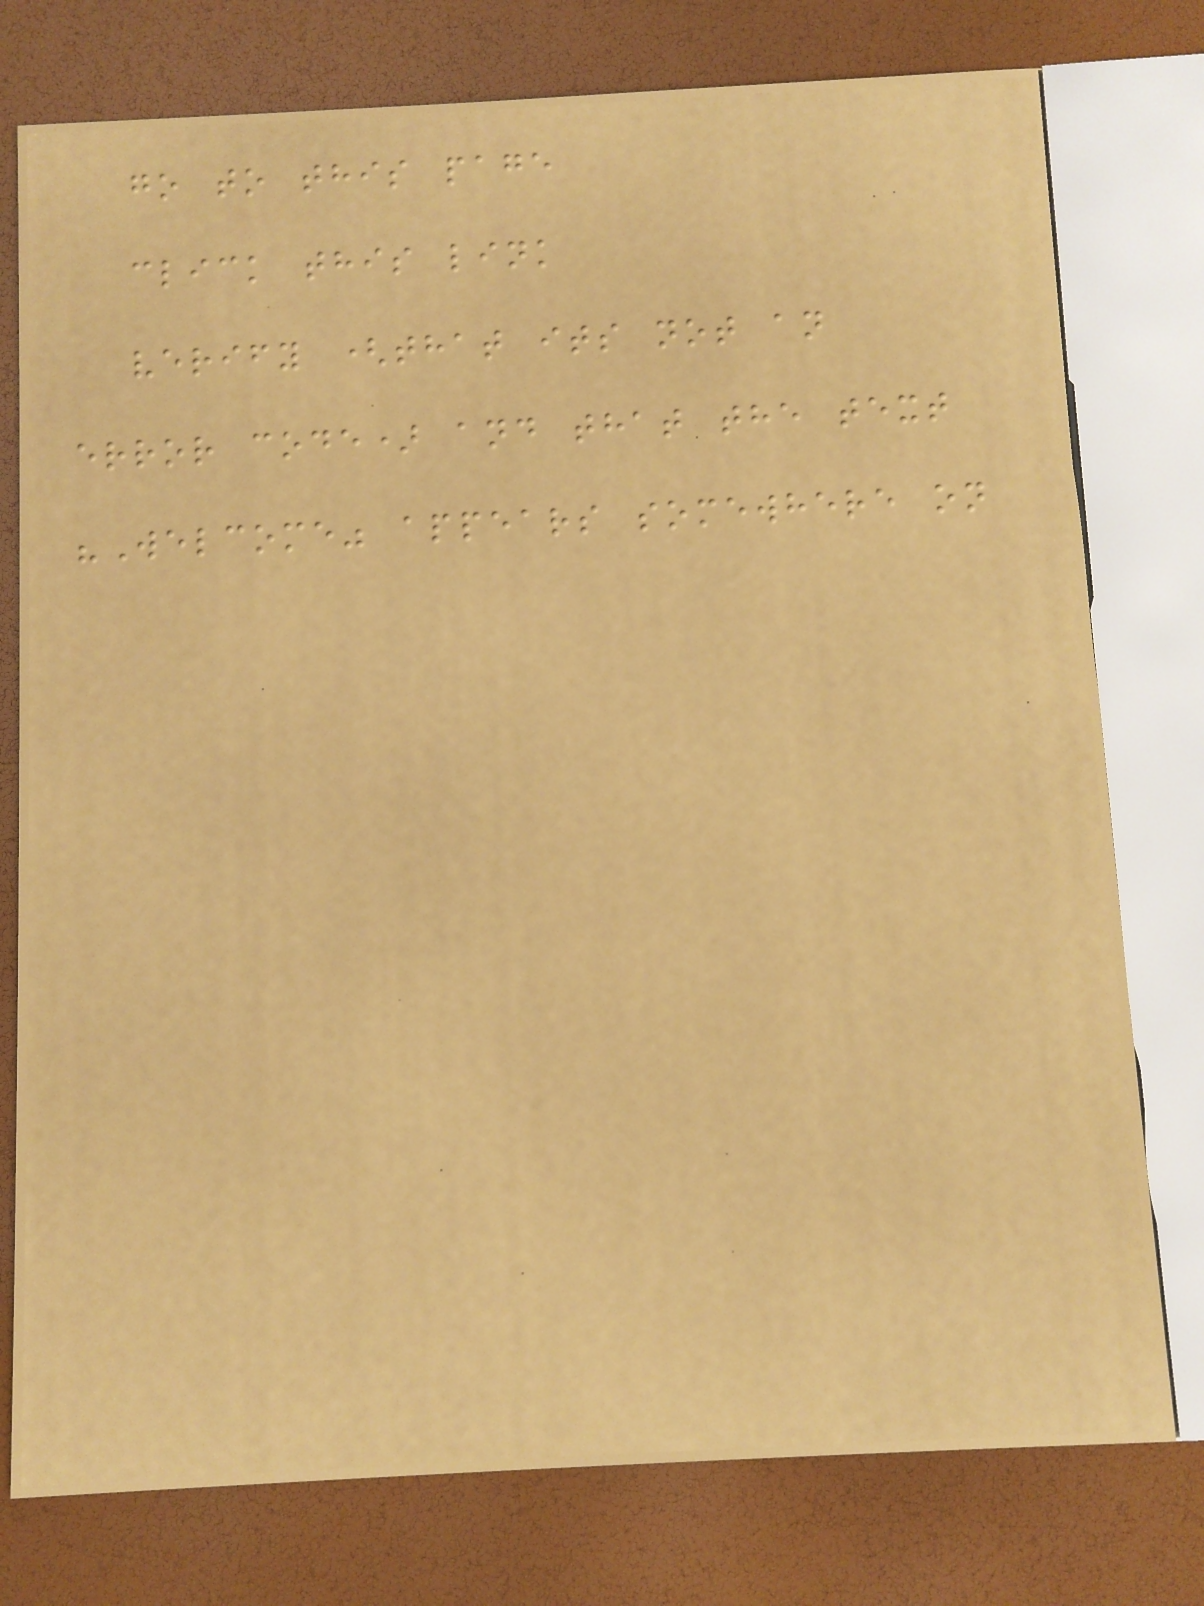go to this page
click this link
verify (that its not an
error code) and that the text
"Welcome" appears somewhere on
